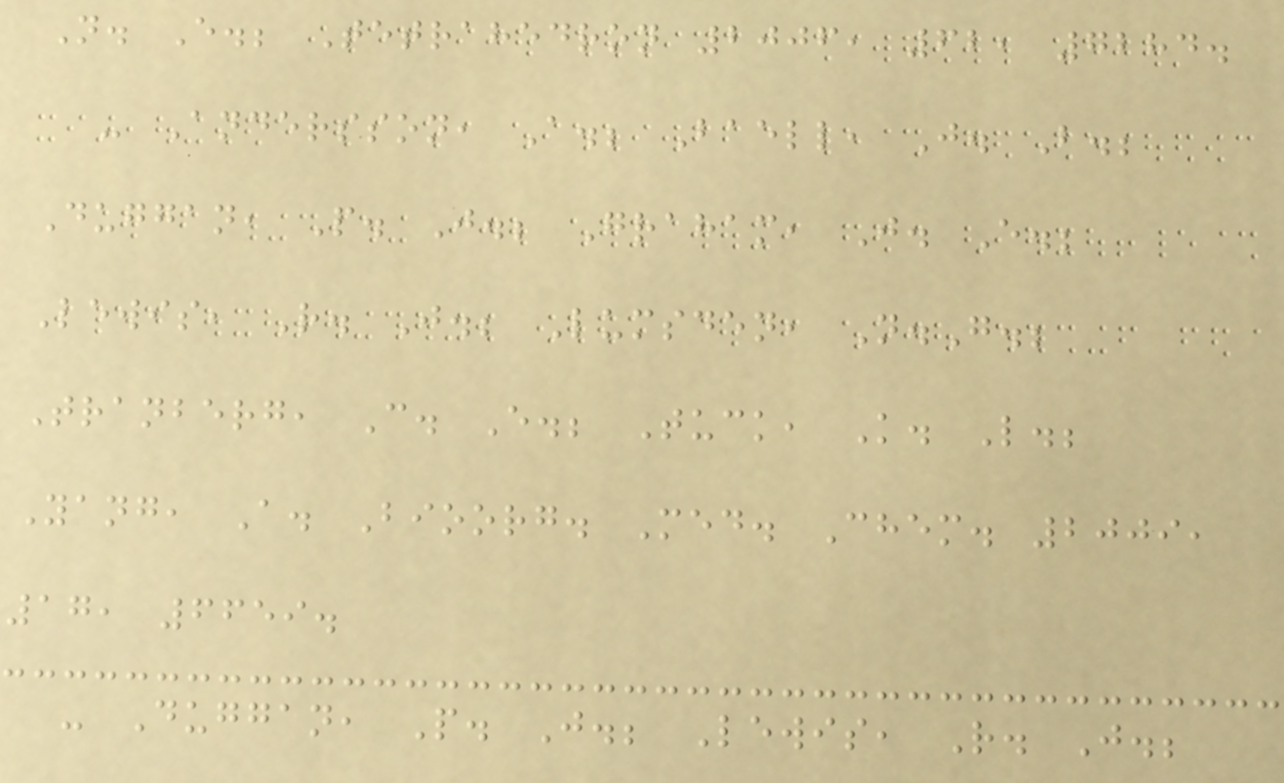N. E.; Tetrahedron 2006, 62, 7284.
- Andersson, A.; Baell, J. B.;
Duggan, P. J.; Graham, J. E.;
Lewis, R. J.; Lumsden, N.G.;
Tranberg, C. E.; Tuck, K. L.;
Yang, A. Bioorg. Med. Chem. 2009,
17, 6659.
- Duggan, P. J.; Lewis, R. J.;
